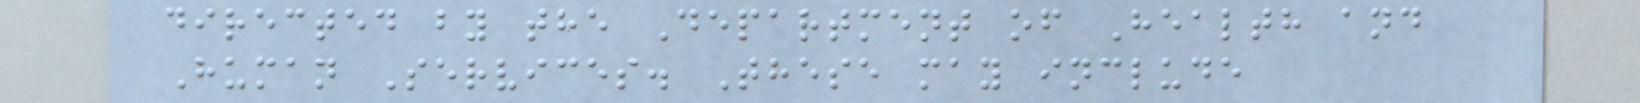directed by the Department of Health and
Human Services. These may include
